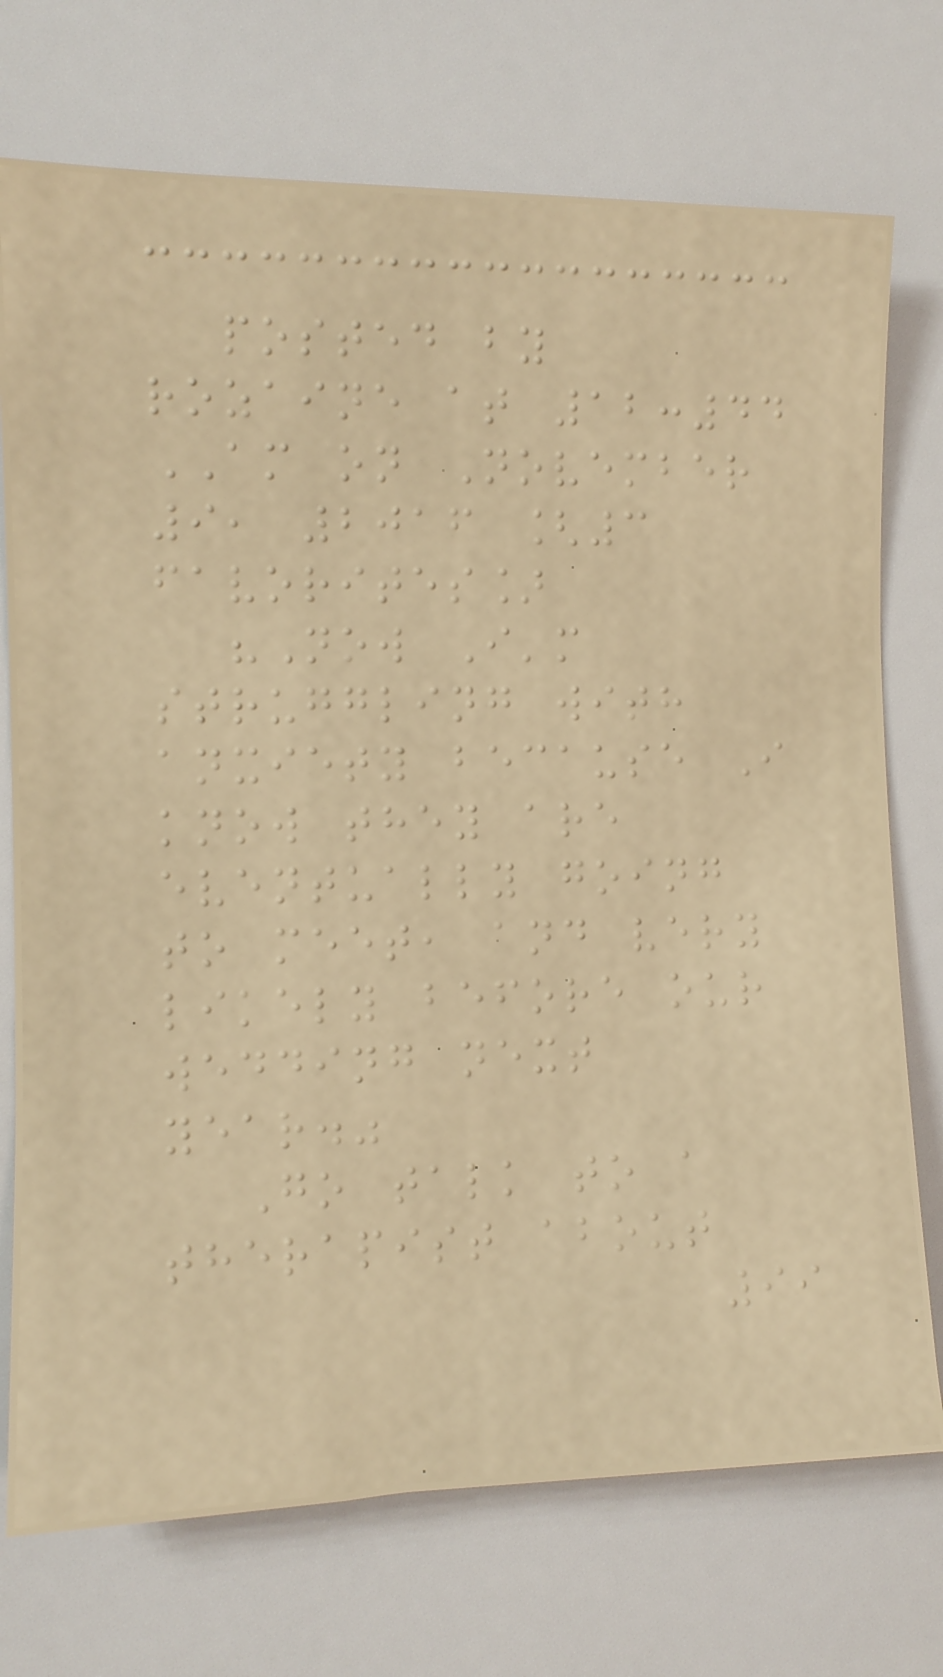posted by
rozaine at 12:44
AM on November
9, 2016 [3
favorites]
"Now I'm
struggling with
anxiety because I
know they are
eventually going
to meet, and very
likely before our
wedding next
year."
Go talk to a
therapist about
99
